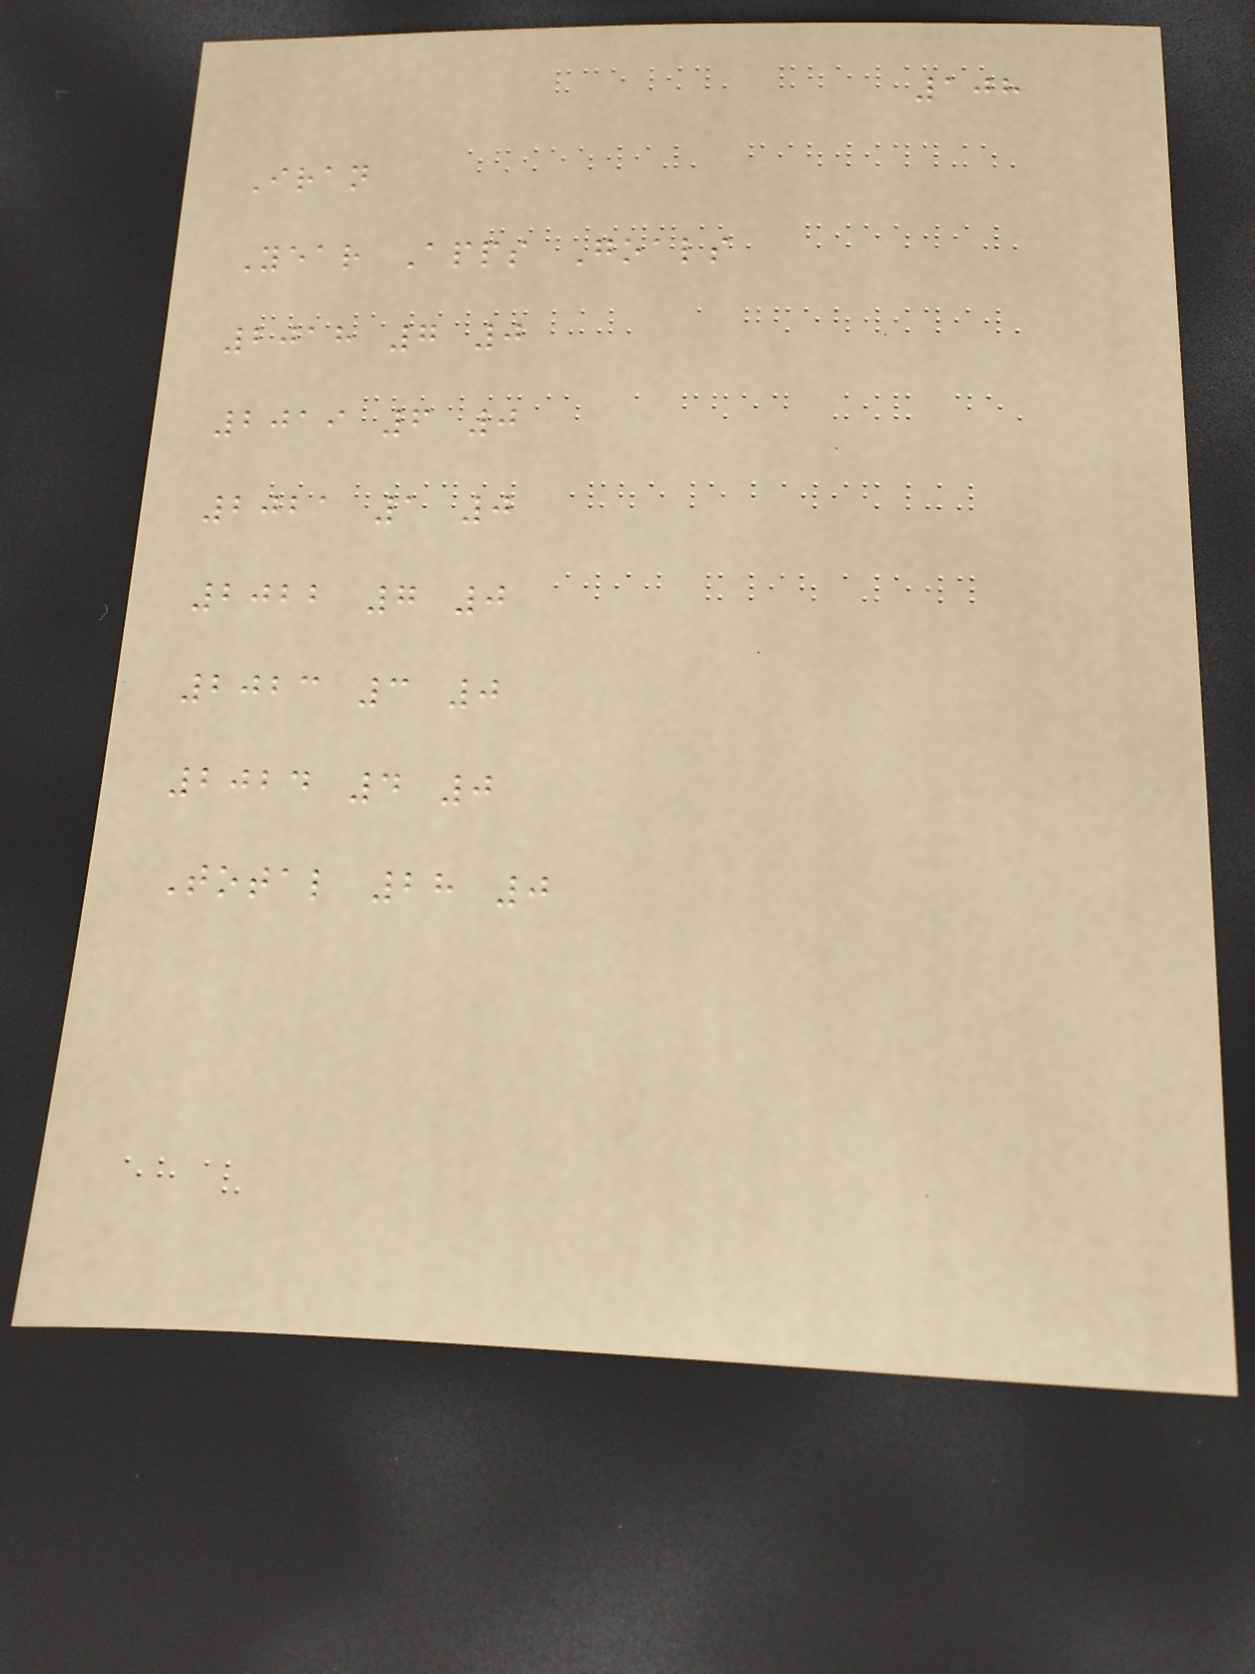108
Iran
Year Apps Goals
2018 7 0
2019 6 0
2021 1 0
2022 7 0
2023 3 0
2024 4 0
Total 28 0
